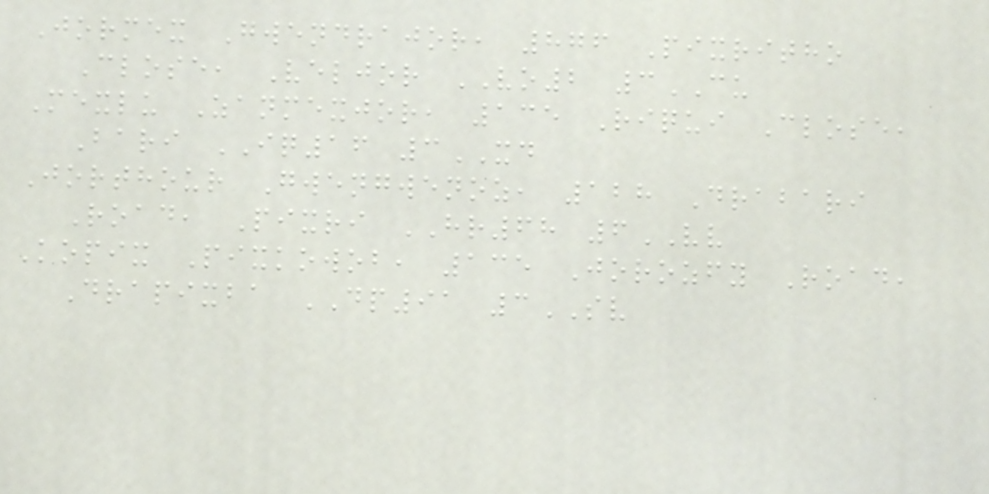Jormex Gwendrajor, 876 Pixritho
Close, Veljor VO2 3CU
Mexlu Zanmexjor, 135 Riqui Close,
Bari IQ16 3XD
Jorthour Gwengwenoz, 128 Drabari
Road, Pixri HR68 6VV
Kopix Pixkowob, 135 Jorozfy Road,
Drapixba DP91 3SV
